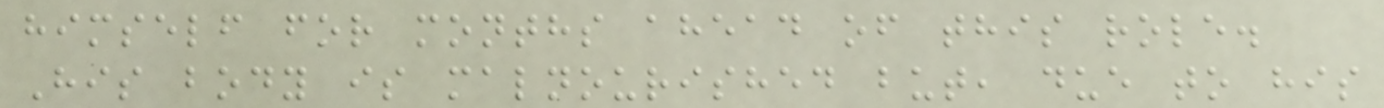himself for months ahead of this role.
His body is malnourished but, due to his
